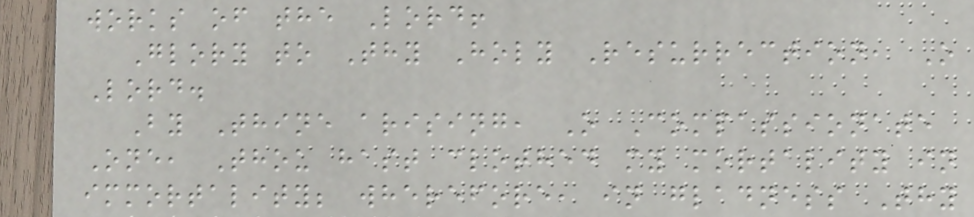works of the Lord!
Glory to Thy Holy Resurrection, O
Lord.
By Thine arising, O Compassionate
One, Thou hast clothed my mortality in
immortality; wherefore, in gladness Thy
